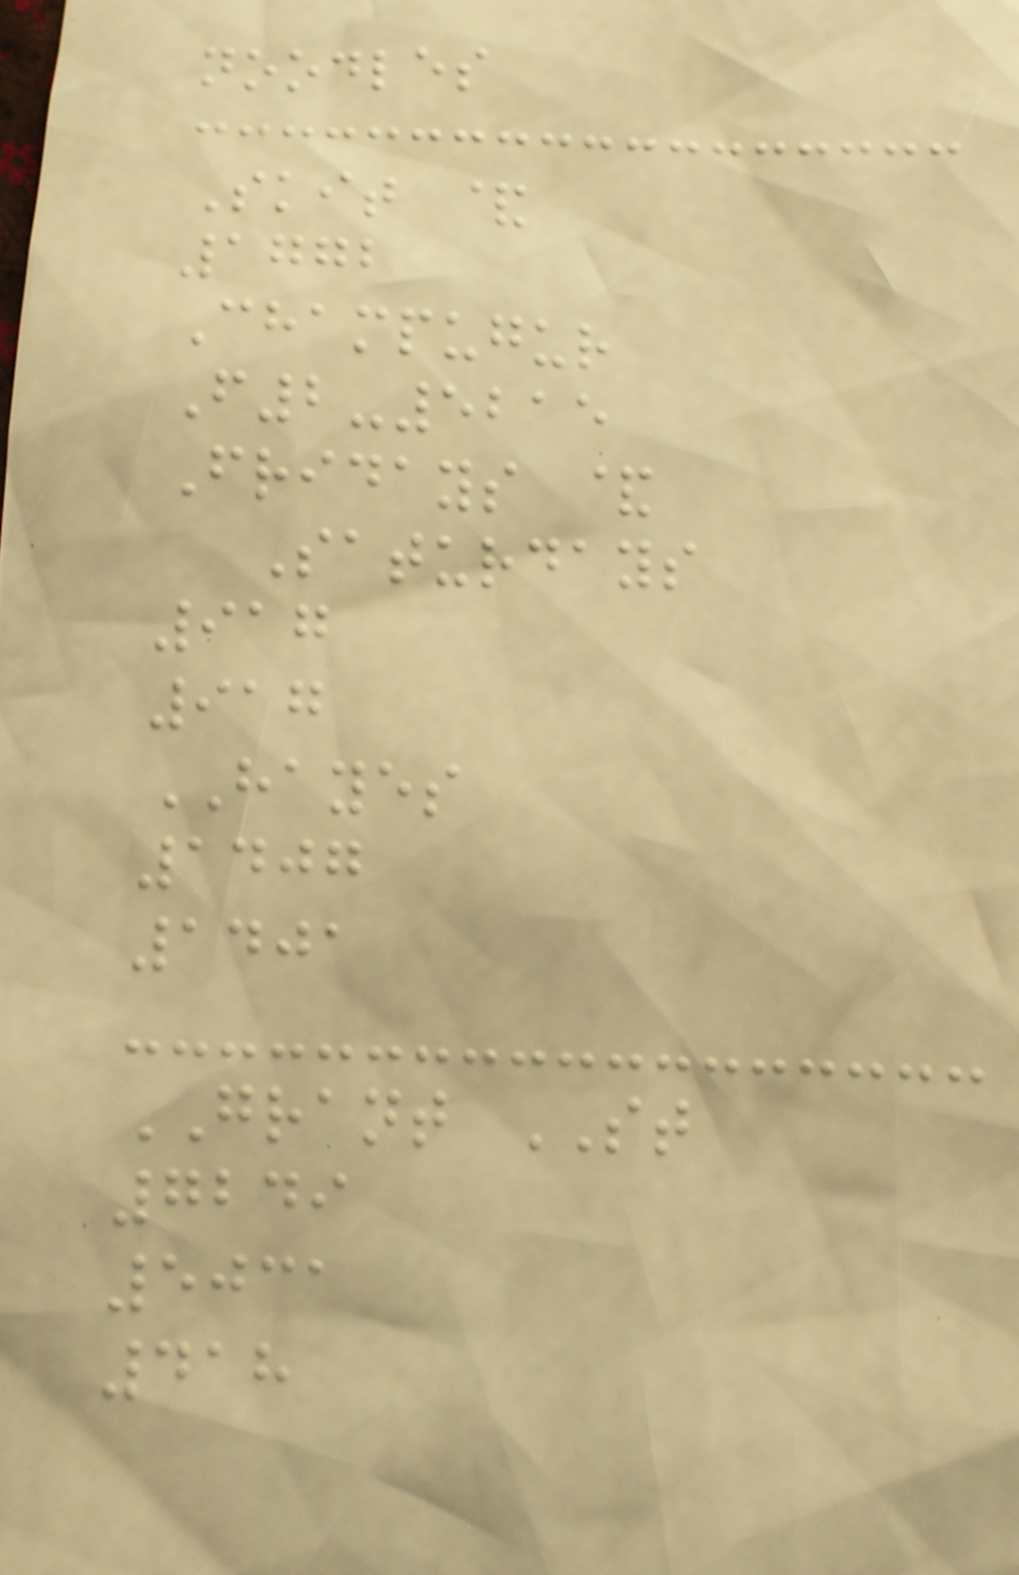noodles
Skit &
1772
Champugur
F2-5215
Fridays &
Saturdays
917
917
HAYES
1407
1401
GRANT ST
7249
5031
418
